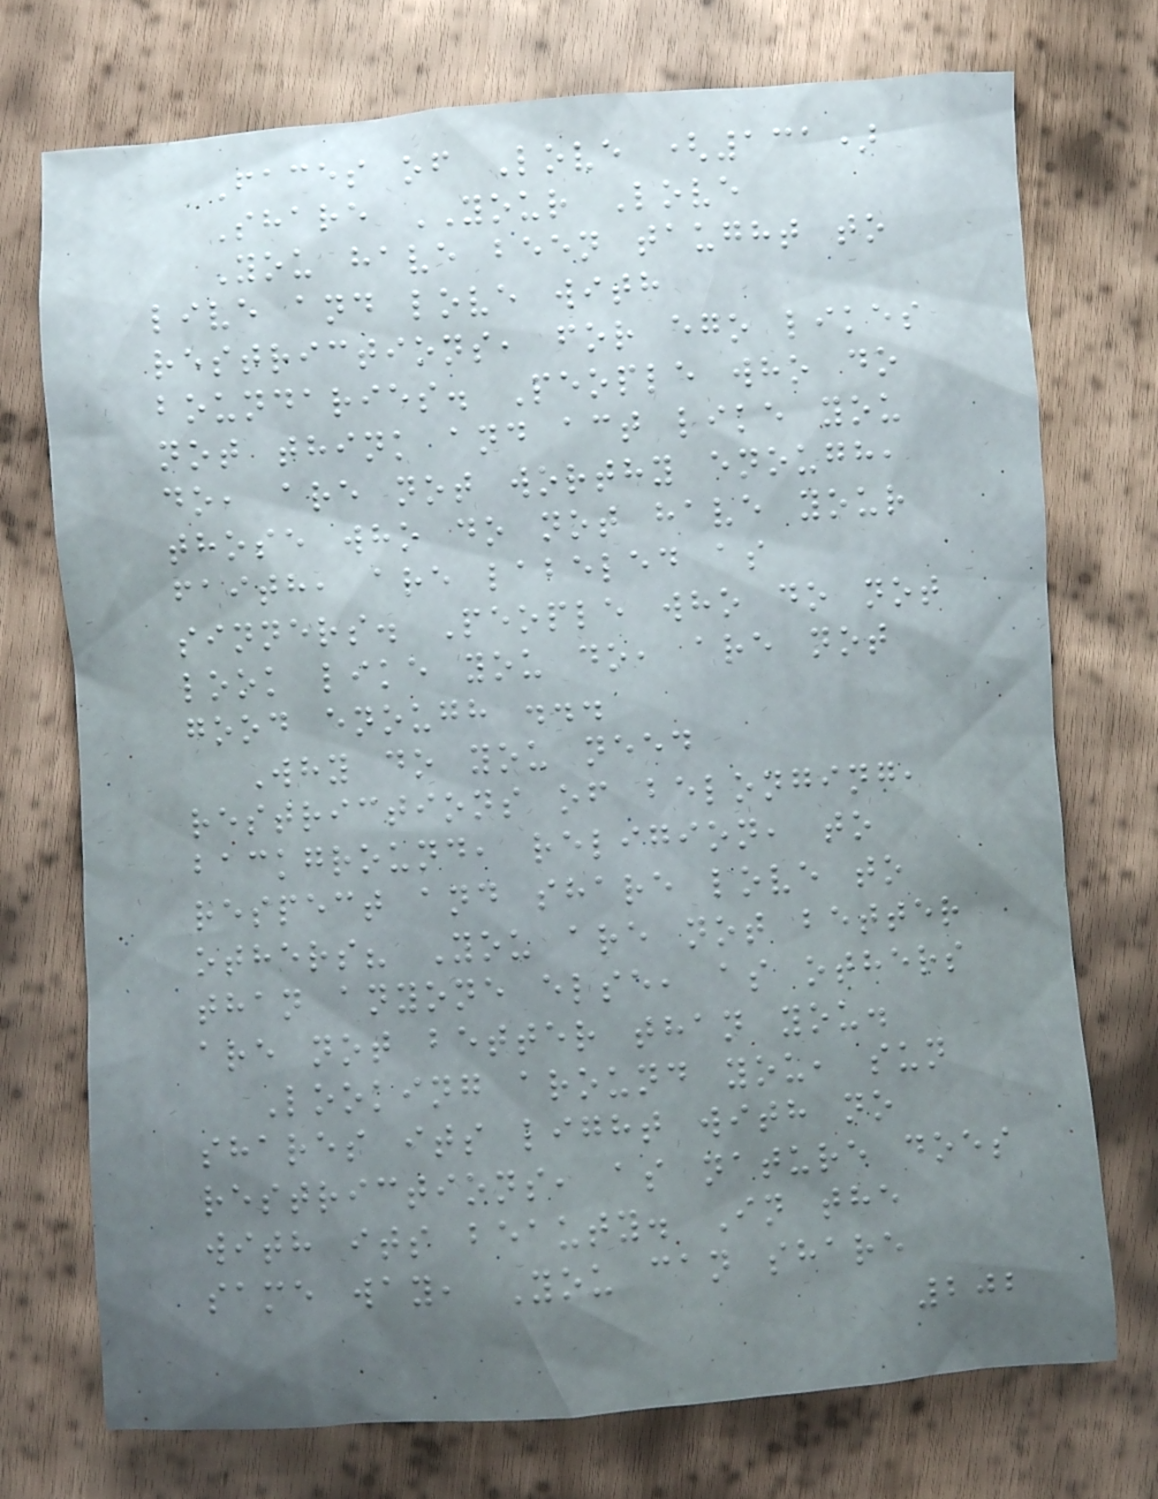Faces of Love (131)
Share YOUR Love
You have been taught to
live and love with
restrictions, for ego likes
boundaries. People who do
not think and act like you
do, are not worthy enough,
those who do not have your
faith, are labeled as
sinners. People who do not
look like you do, are not
good enough ...
Why do you need
restrictions of belonging,
background, religion, to
respect and share love to
others? You are not better
than anyone else, as others
are not better than you.
Looking around you, sun
shares its light with no
restrictions, as nature does
with its beauty. In the
same way, You can share
202
